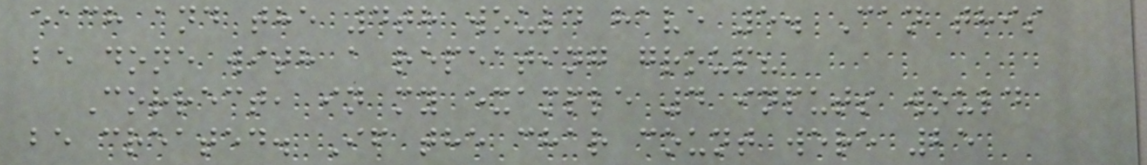each and the 4th would have 5. Can this
be done with a repeating group?
Correct, in my example 4 inputs would
be created. If the char count were 25
